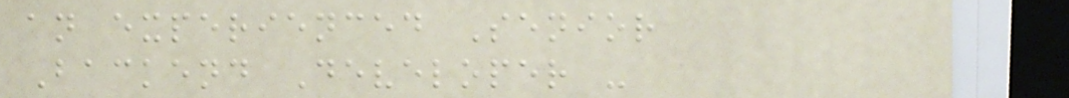an experienced Senior
Backend Developer -
